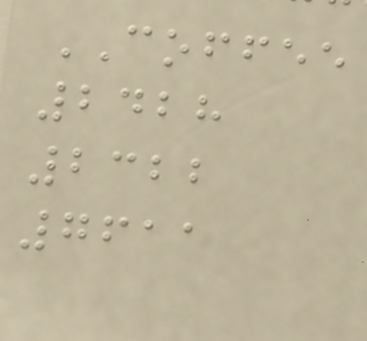COFFEE
2428
2322
7611
